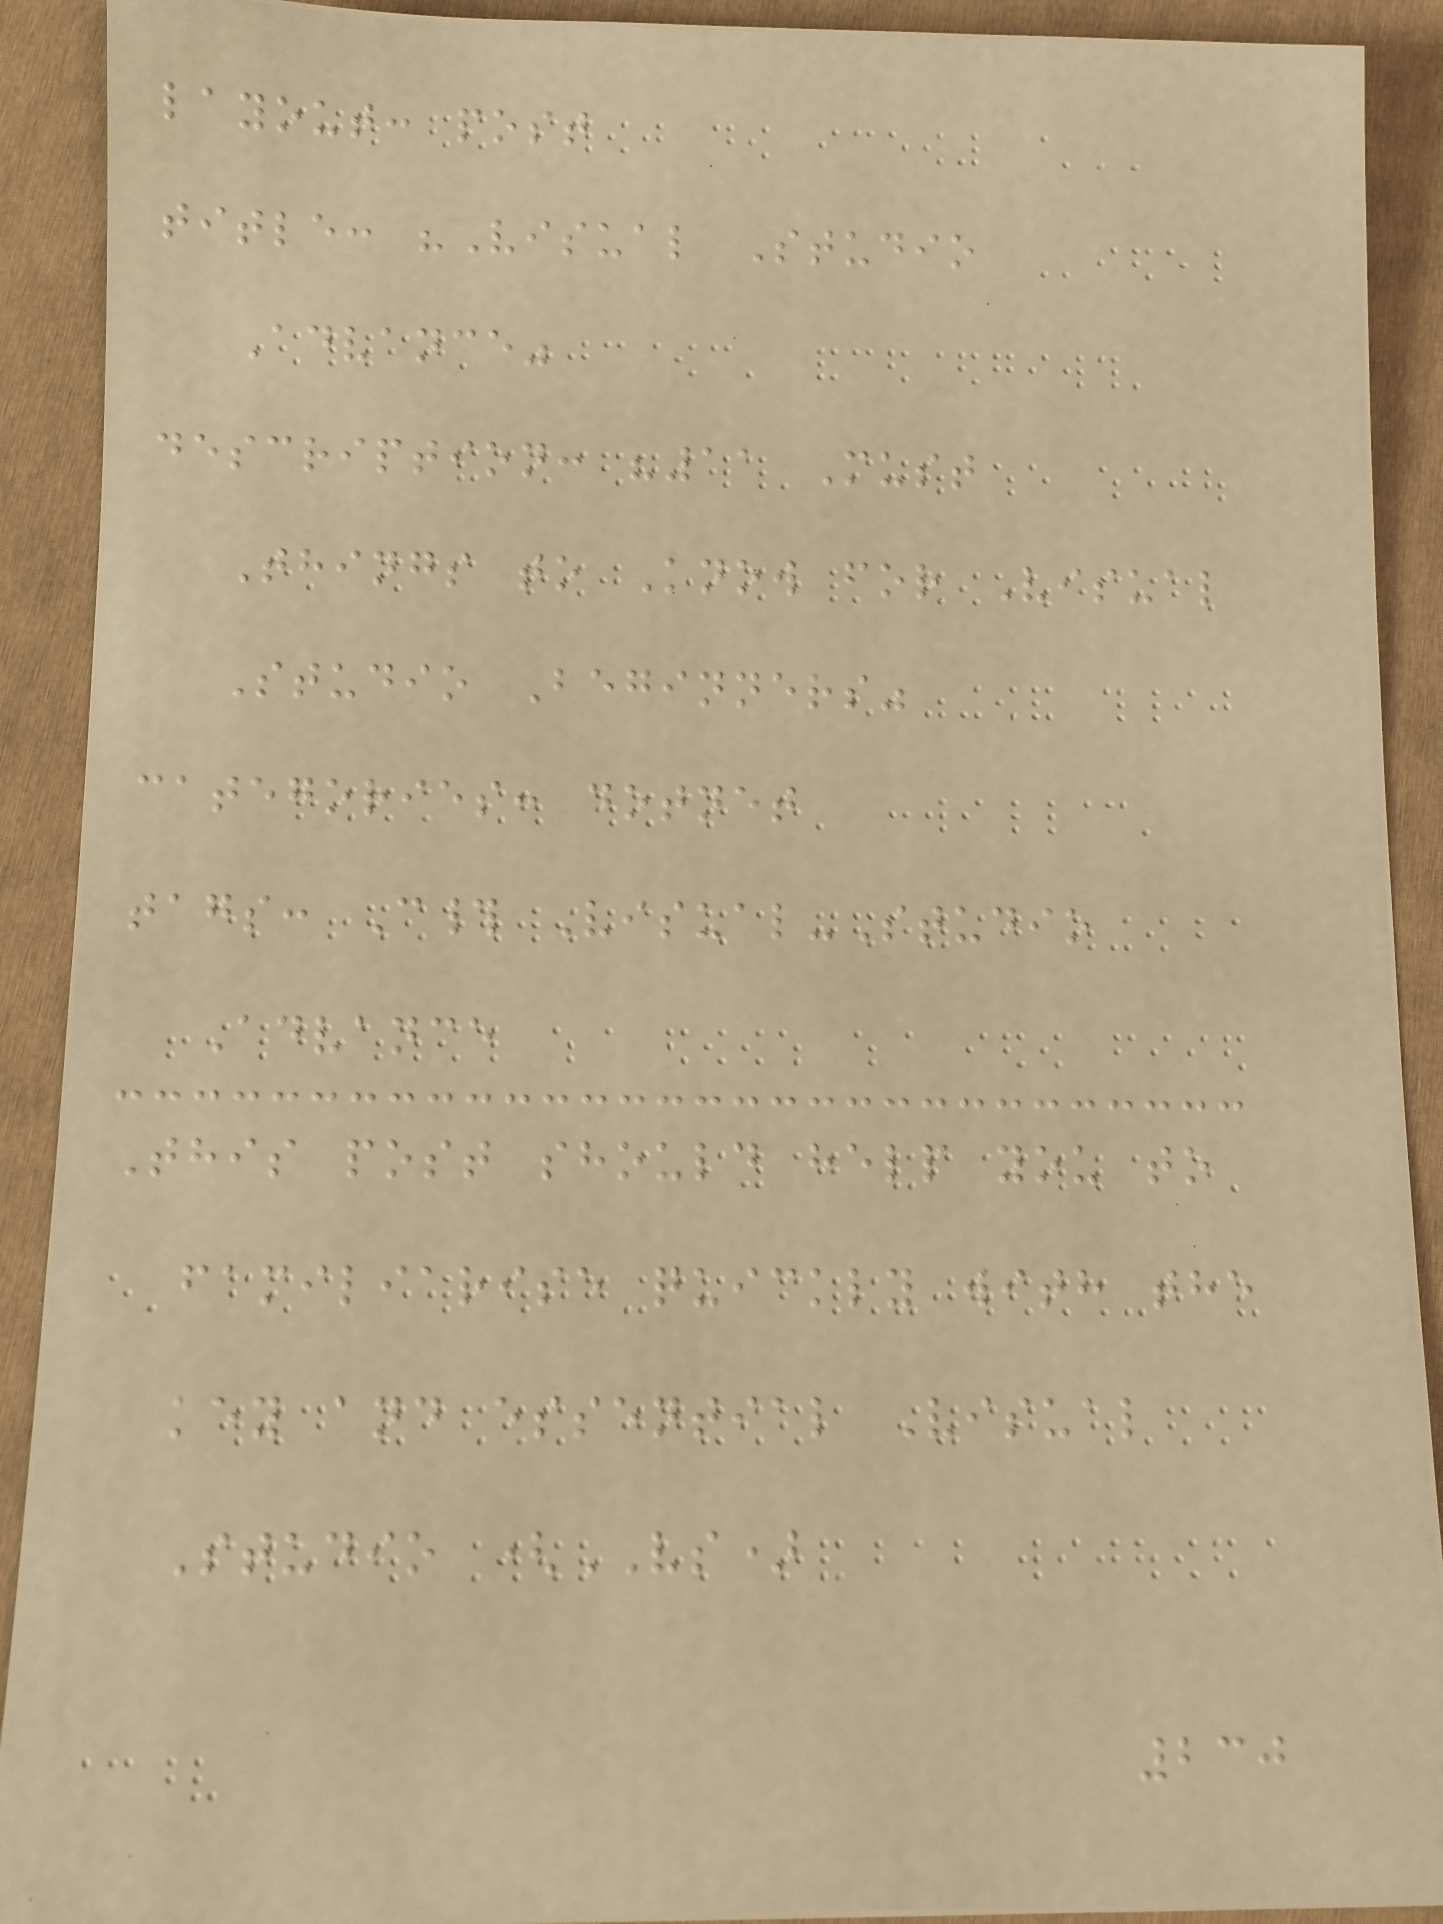layout: post
title: "Visual Studio
Advance"
description: "11 Must
Things to Know for Visual
Studio Beginners"
categories: dotnet
tags: C# Visual-Studio
Advance
This post should help you to
familiarise quickly with the
key and essential Visual
Studio (VS)
230
